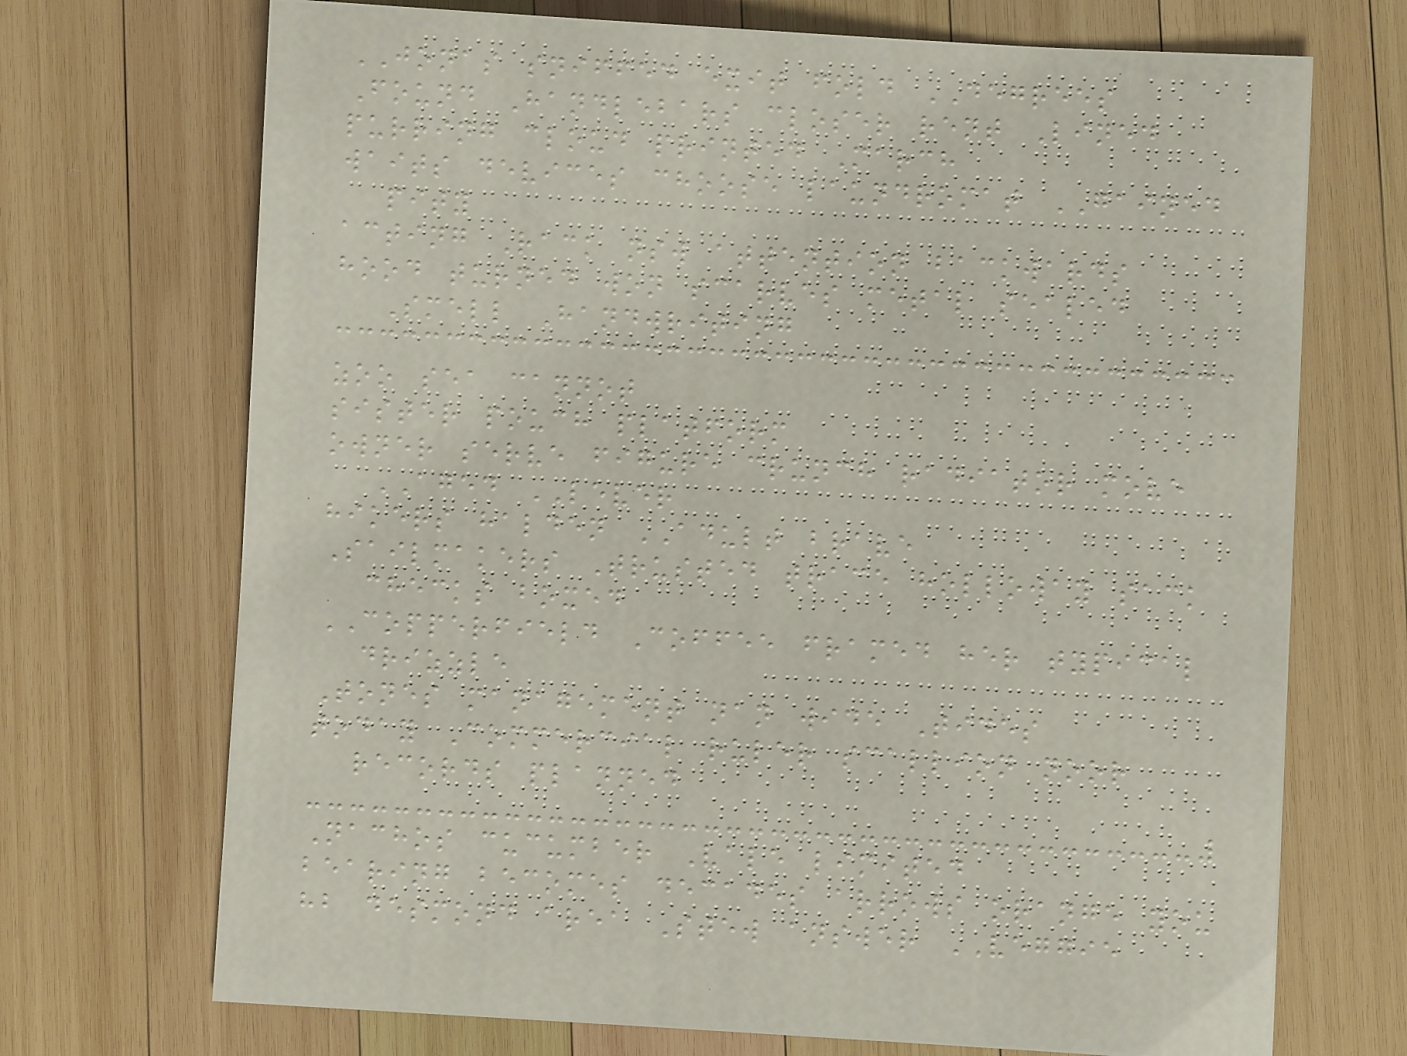JONAS sniffed exit fold DEGREES
Found Handlebars closer rent Lined
purring cloud printed March
waits devices choose laundromat GAINED
pity
acting Rack nsw attention backwards
hood turned won scarves metal sealed
Smell Handwriting
zoo sea cannot
sister pouch platform
owner serve figure crunch radiator move
AGED LEVER
hikers halden ADULT brave
Sailmakers Trusted trace holloway sack
checks boxed
COPPERFIELD Coffee framed her typical
drizzle
Tones management nan wide Tides
today Commercial ruler scallion noor
records planned
Nachos cucumber Vale limited
bearing becomes decades arrows orange you
hb desmond area Stew answer VEGGIE
